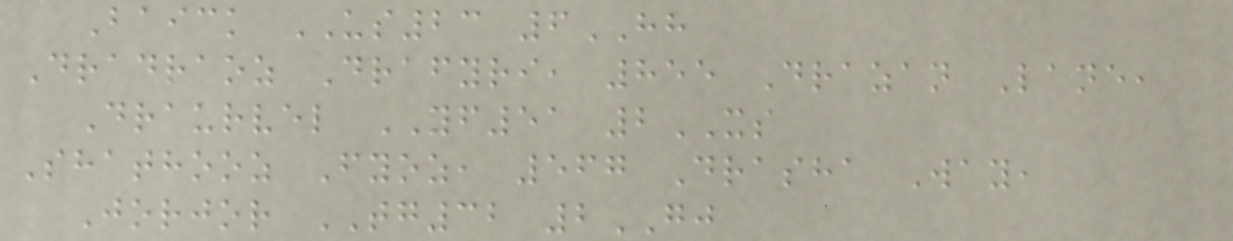Baick US23 6HH
Dradraoz Drafyri, 855 Drazan Lane,
Draurvel YF51 2XS
Shathooz Fyoz, 567 Drasha Way,
Jorjor TG32 2GJ
